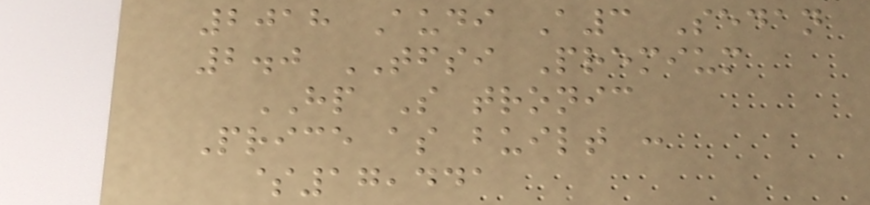2018 Audi A3 Sedan
2.0 TFSI Premium
HP S tronic
Price as built :
$17,441
